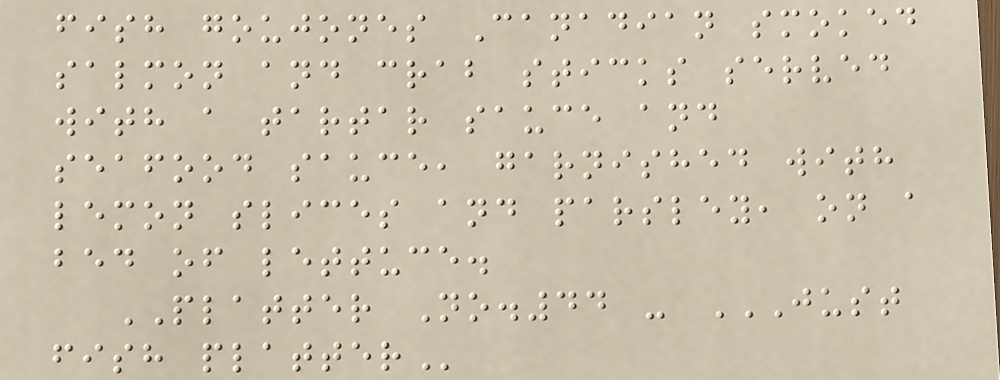fish goujones Canadian smoked
salmon and crab sticks served
with a tartar sauce and
seafood sauce, garnished with
lemon slices and parsley, on a
bed of lettuce.
PLATTER No.44 - JUST
FISH PLATTER
